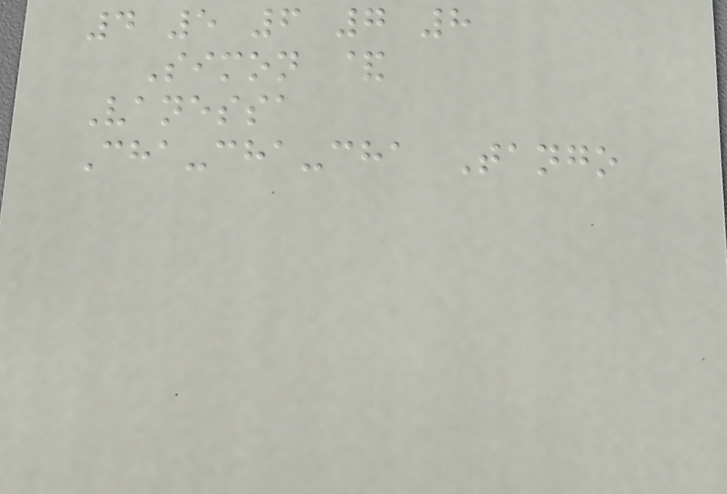4 5 6 7 8
Simon &
Vanessa
Cha-cha-cha Tango
